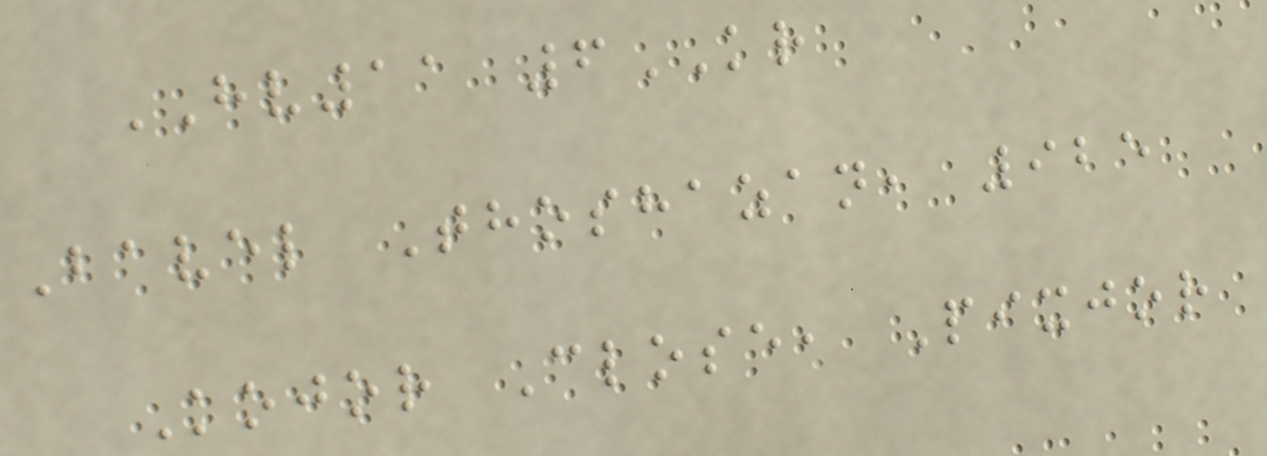HV11 6KR
Bavel Thoshazan, 925
Kojor Close, Pixjor
